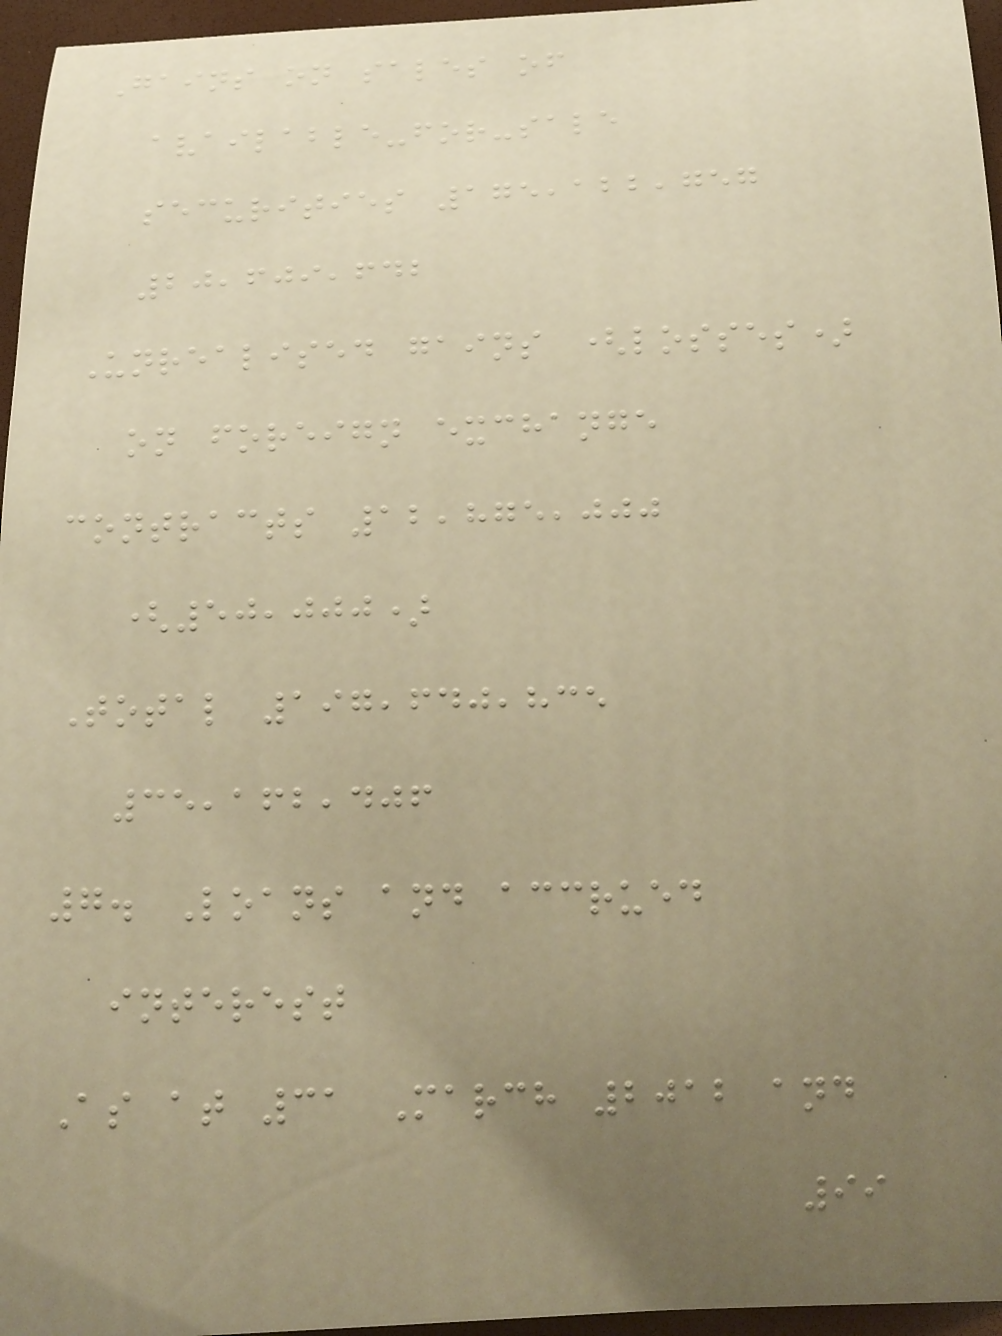Gains on sales of
available-for-sale
securities 175,122,757
20,609,642
Unrealised gains (losses)
on foreign exchange
contracts 12,875,000
(50,000)
Total 197,640,835
35,162,406
7. Loans and accrued
interest
As at 31 March 2012 and
99
